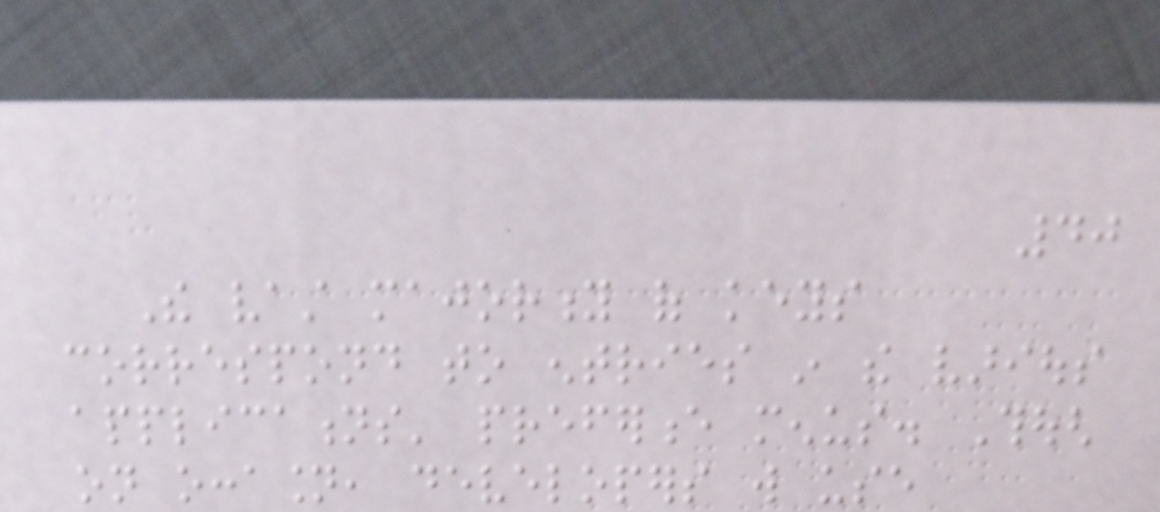40
The vast majority of keys
correspond to entries in the various
applications' preference menus. Though
on occasion, developers will use
